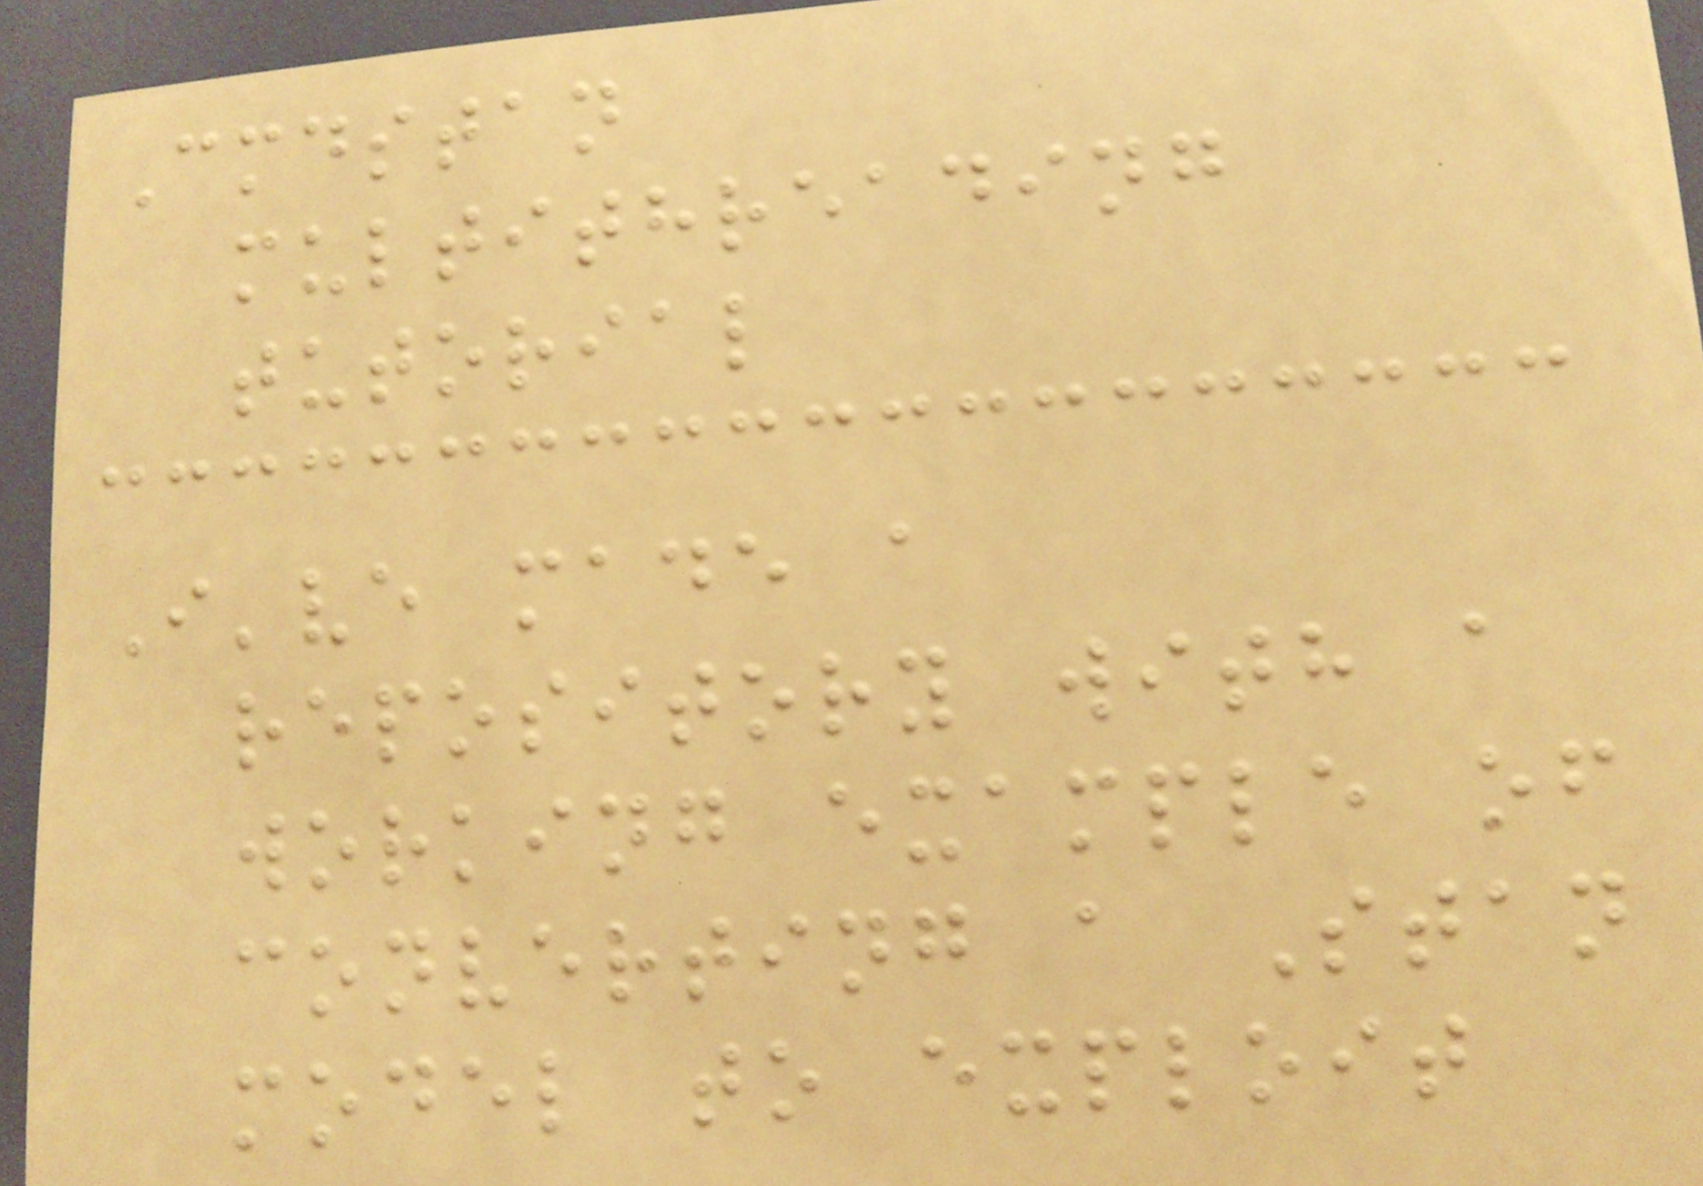Cmdstan
multithreading
tutorial
I've made a
repository with a
working example of
converting a Stan
model to exploit
